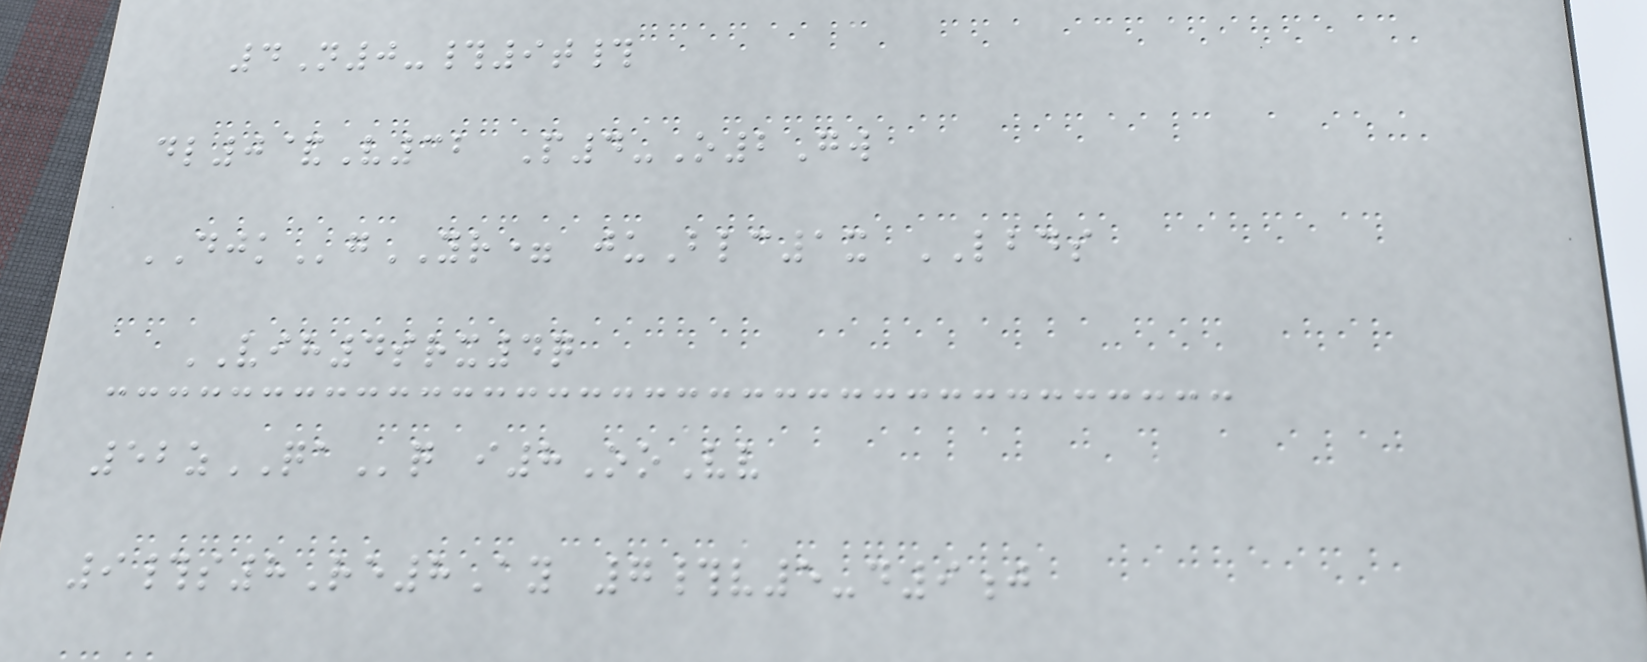4N0-#9t#
dl0&V32 P4-O2Gw
DJKgYR= juBlc1x LBDS
VIH4srx4q
52zQAq i8OoVv
9#s8Re8Ay 7#v5-d9j
